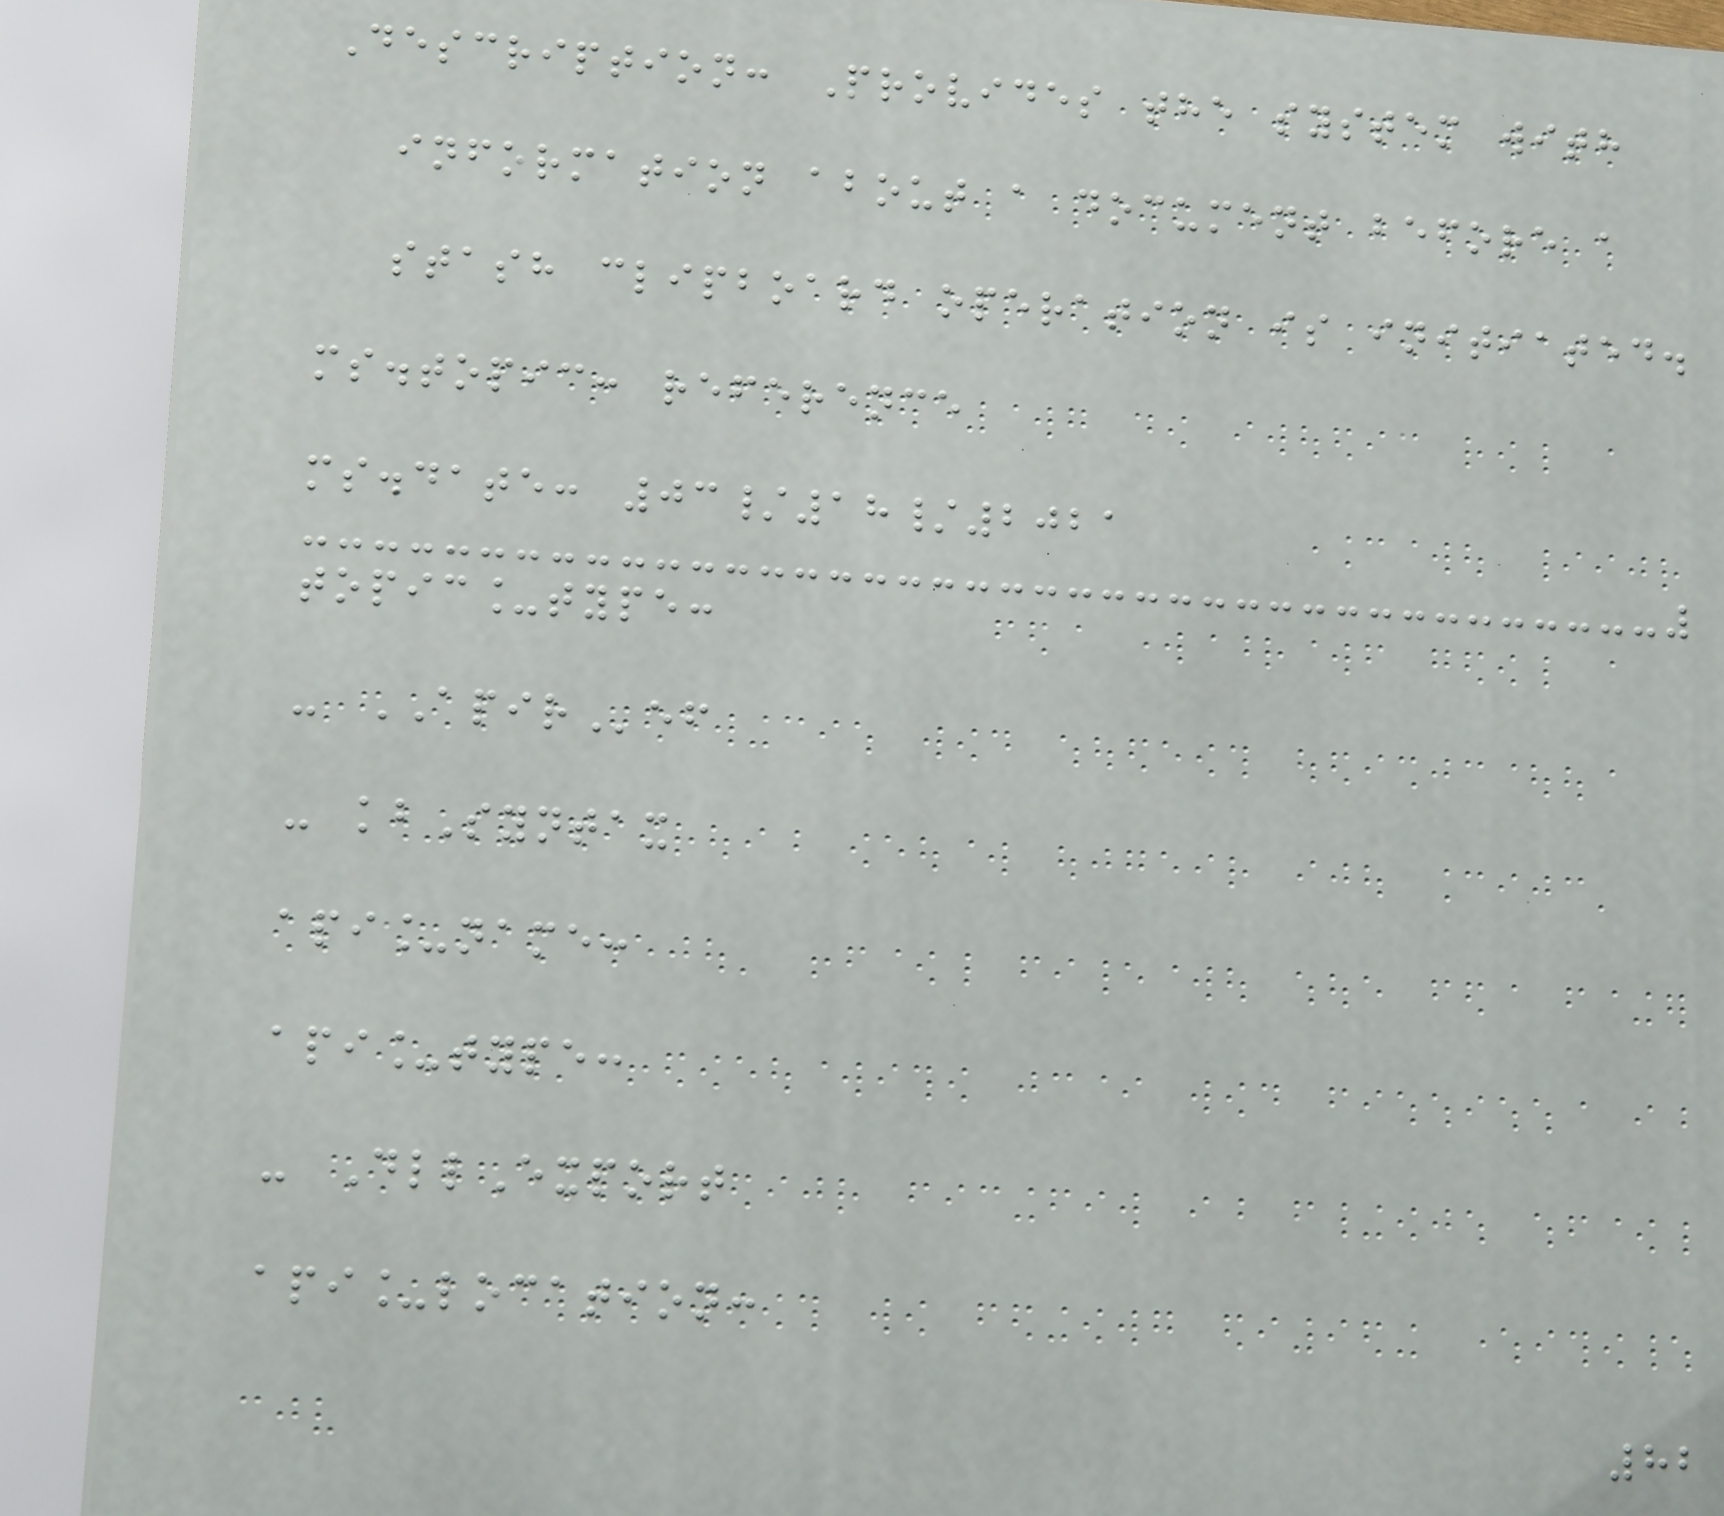Description: Provides the system with
information about a document before a
stash clipboard operation is initiated.
ms.topic: reference
ms.date: 03/18/2021
topic_type:
- APIRef
- kbSyntax
api_name:
api_type:
- DllExport
api_location:
82
